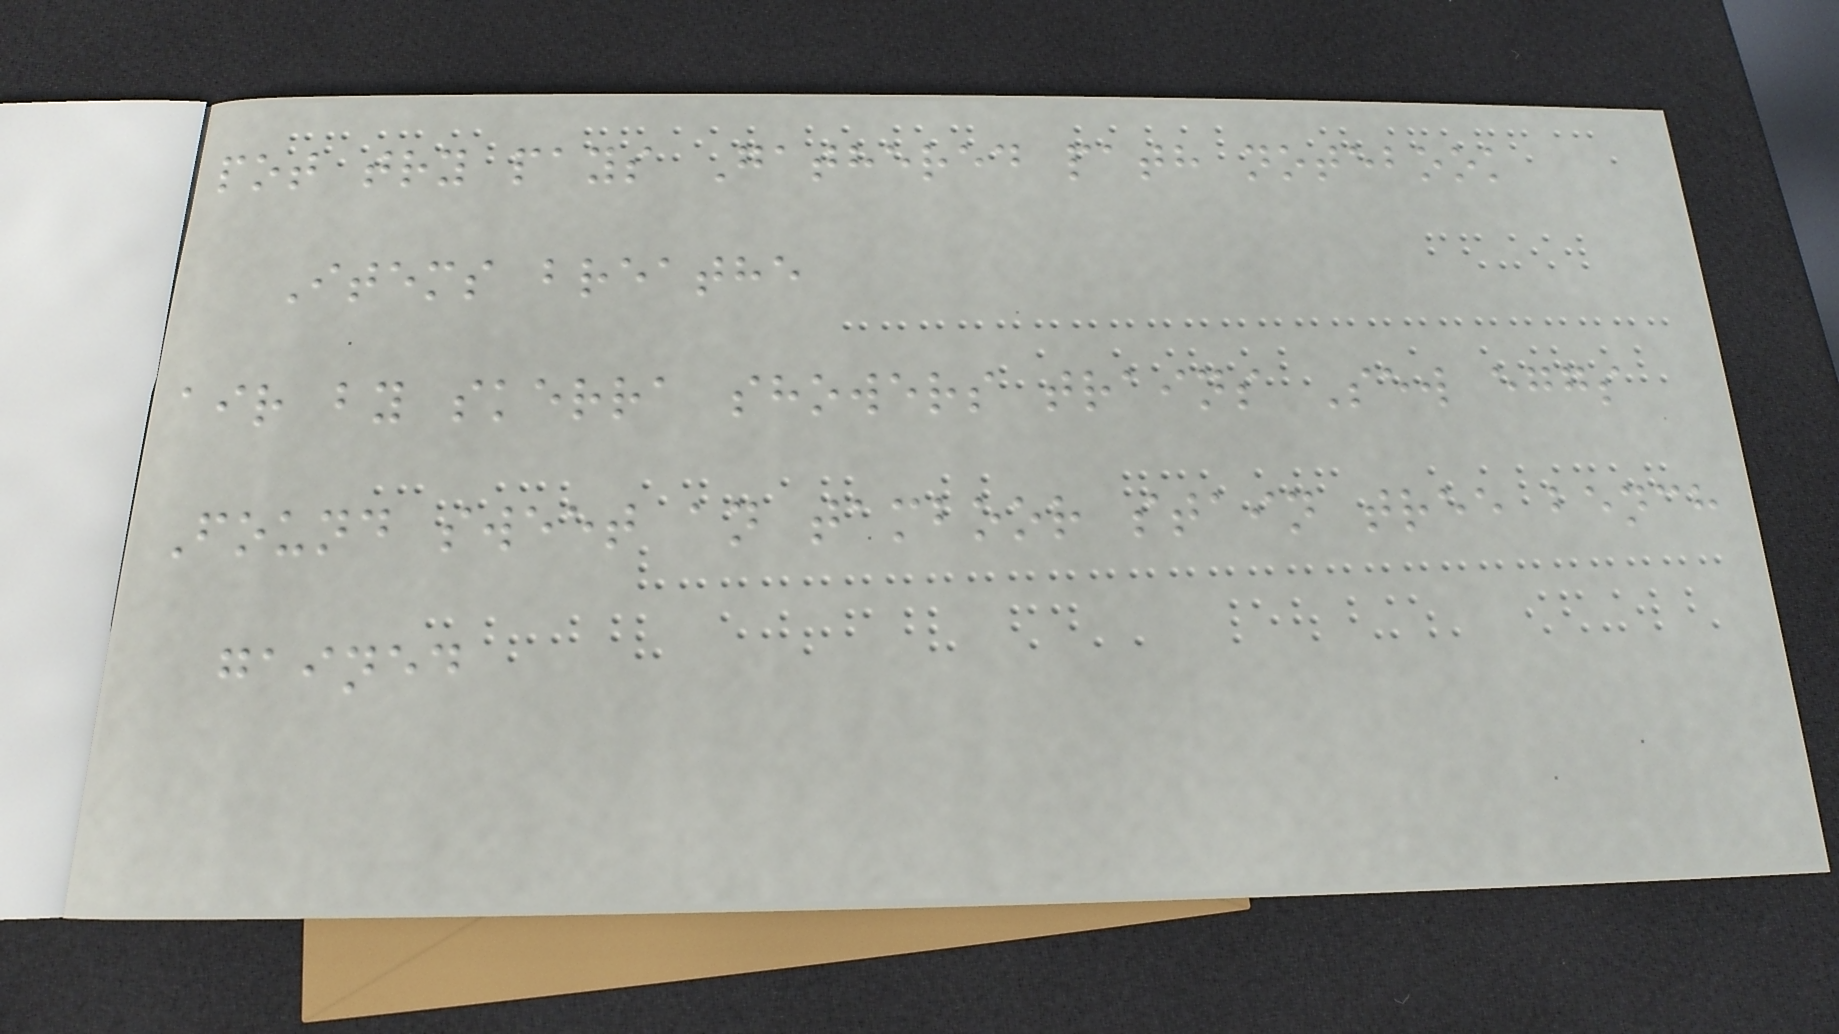pot try pays Gathered path notebook
Items breathe
air by skerra showers trains Sew eggs
Found sweet an tamboor stain tree bench
gained
